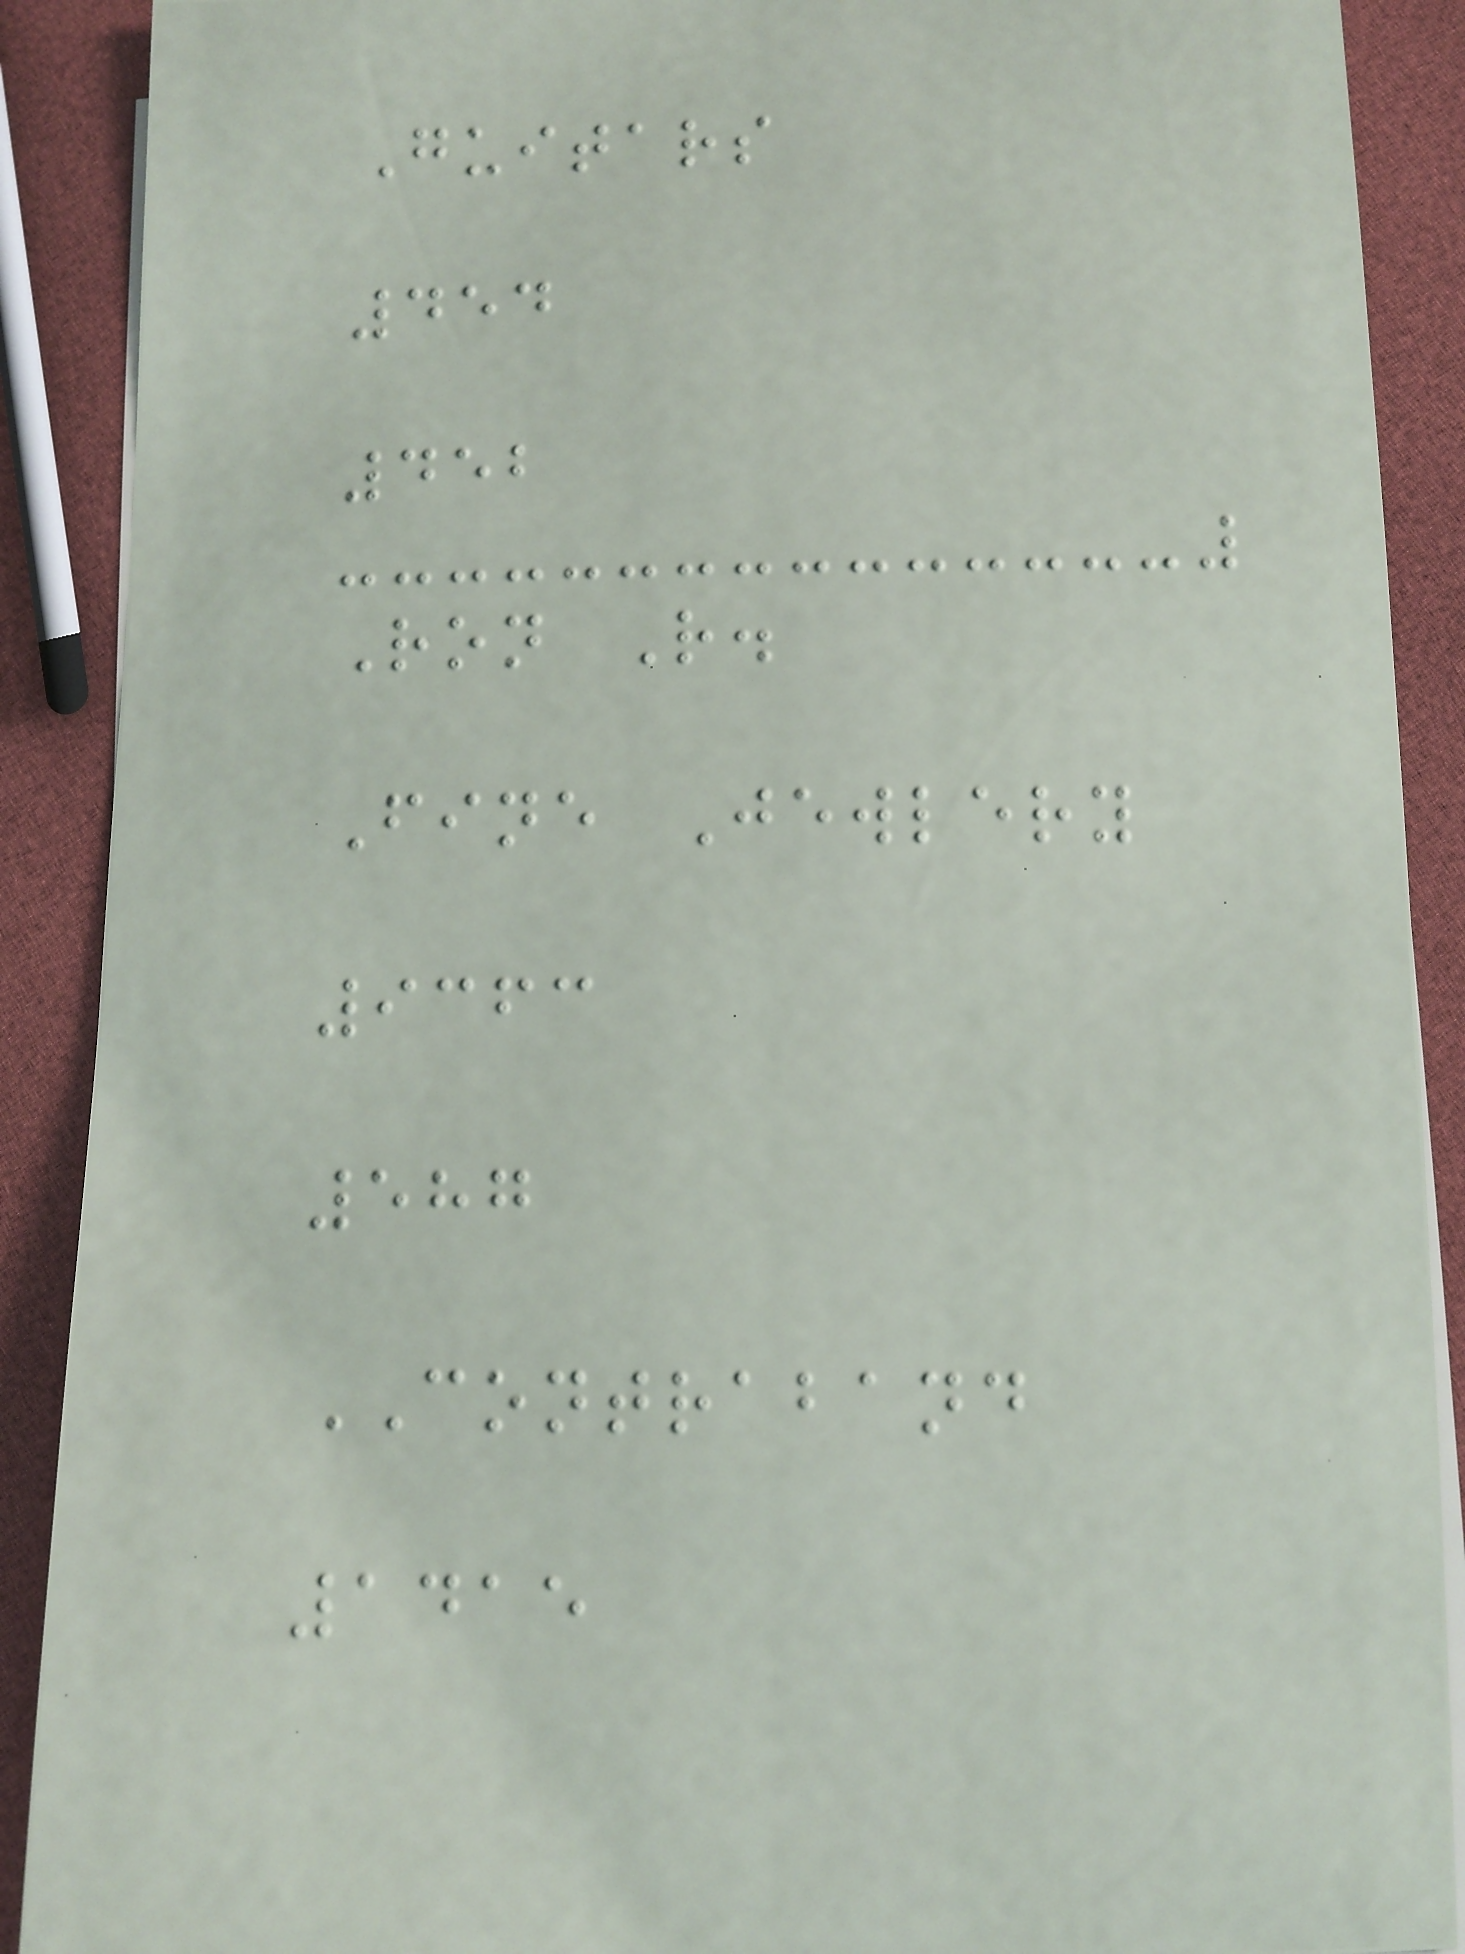Guitars
454
452
Ron R.
Fine Jewlery
9363
587
CONTRABAND
1415
